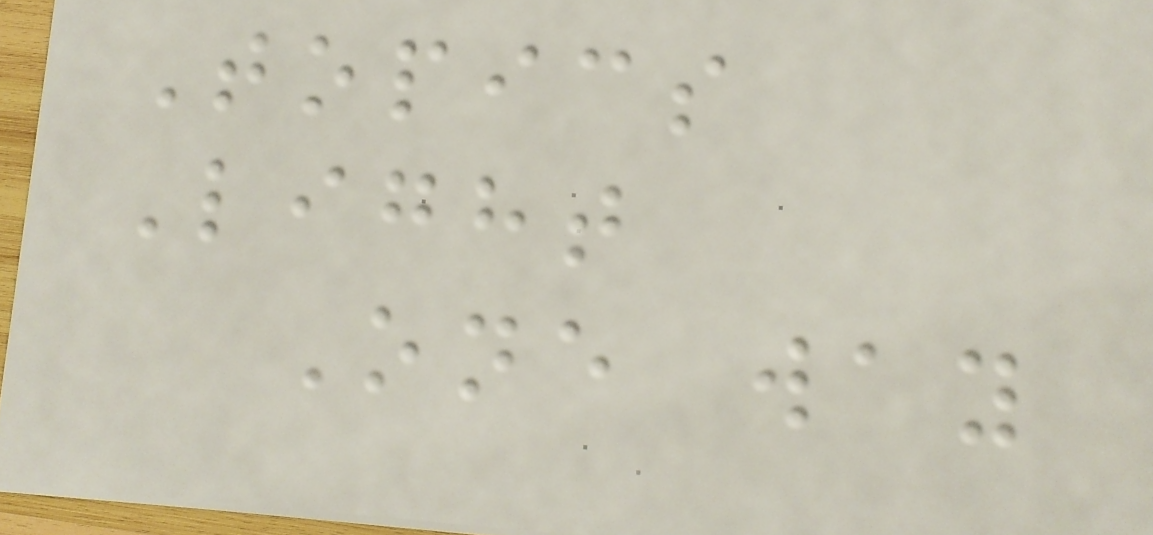Topics
Light
One way
